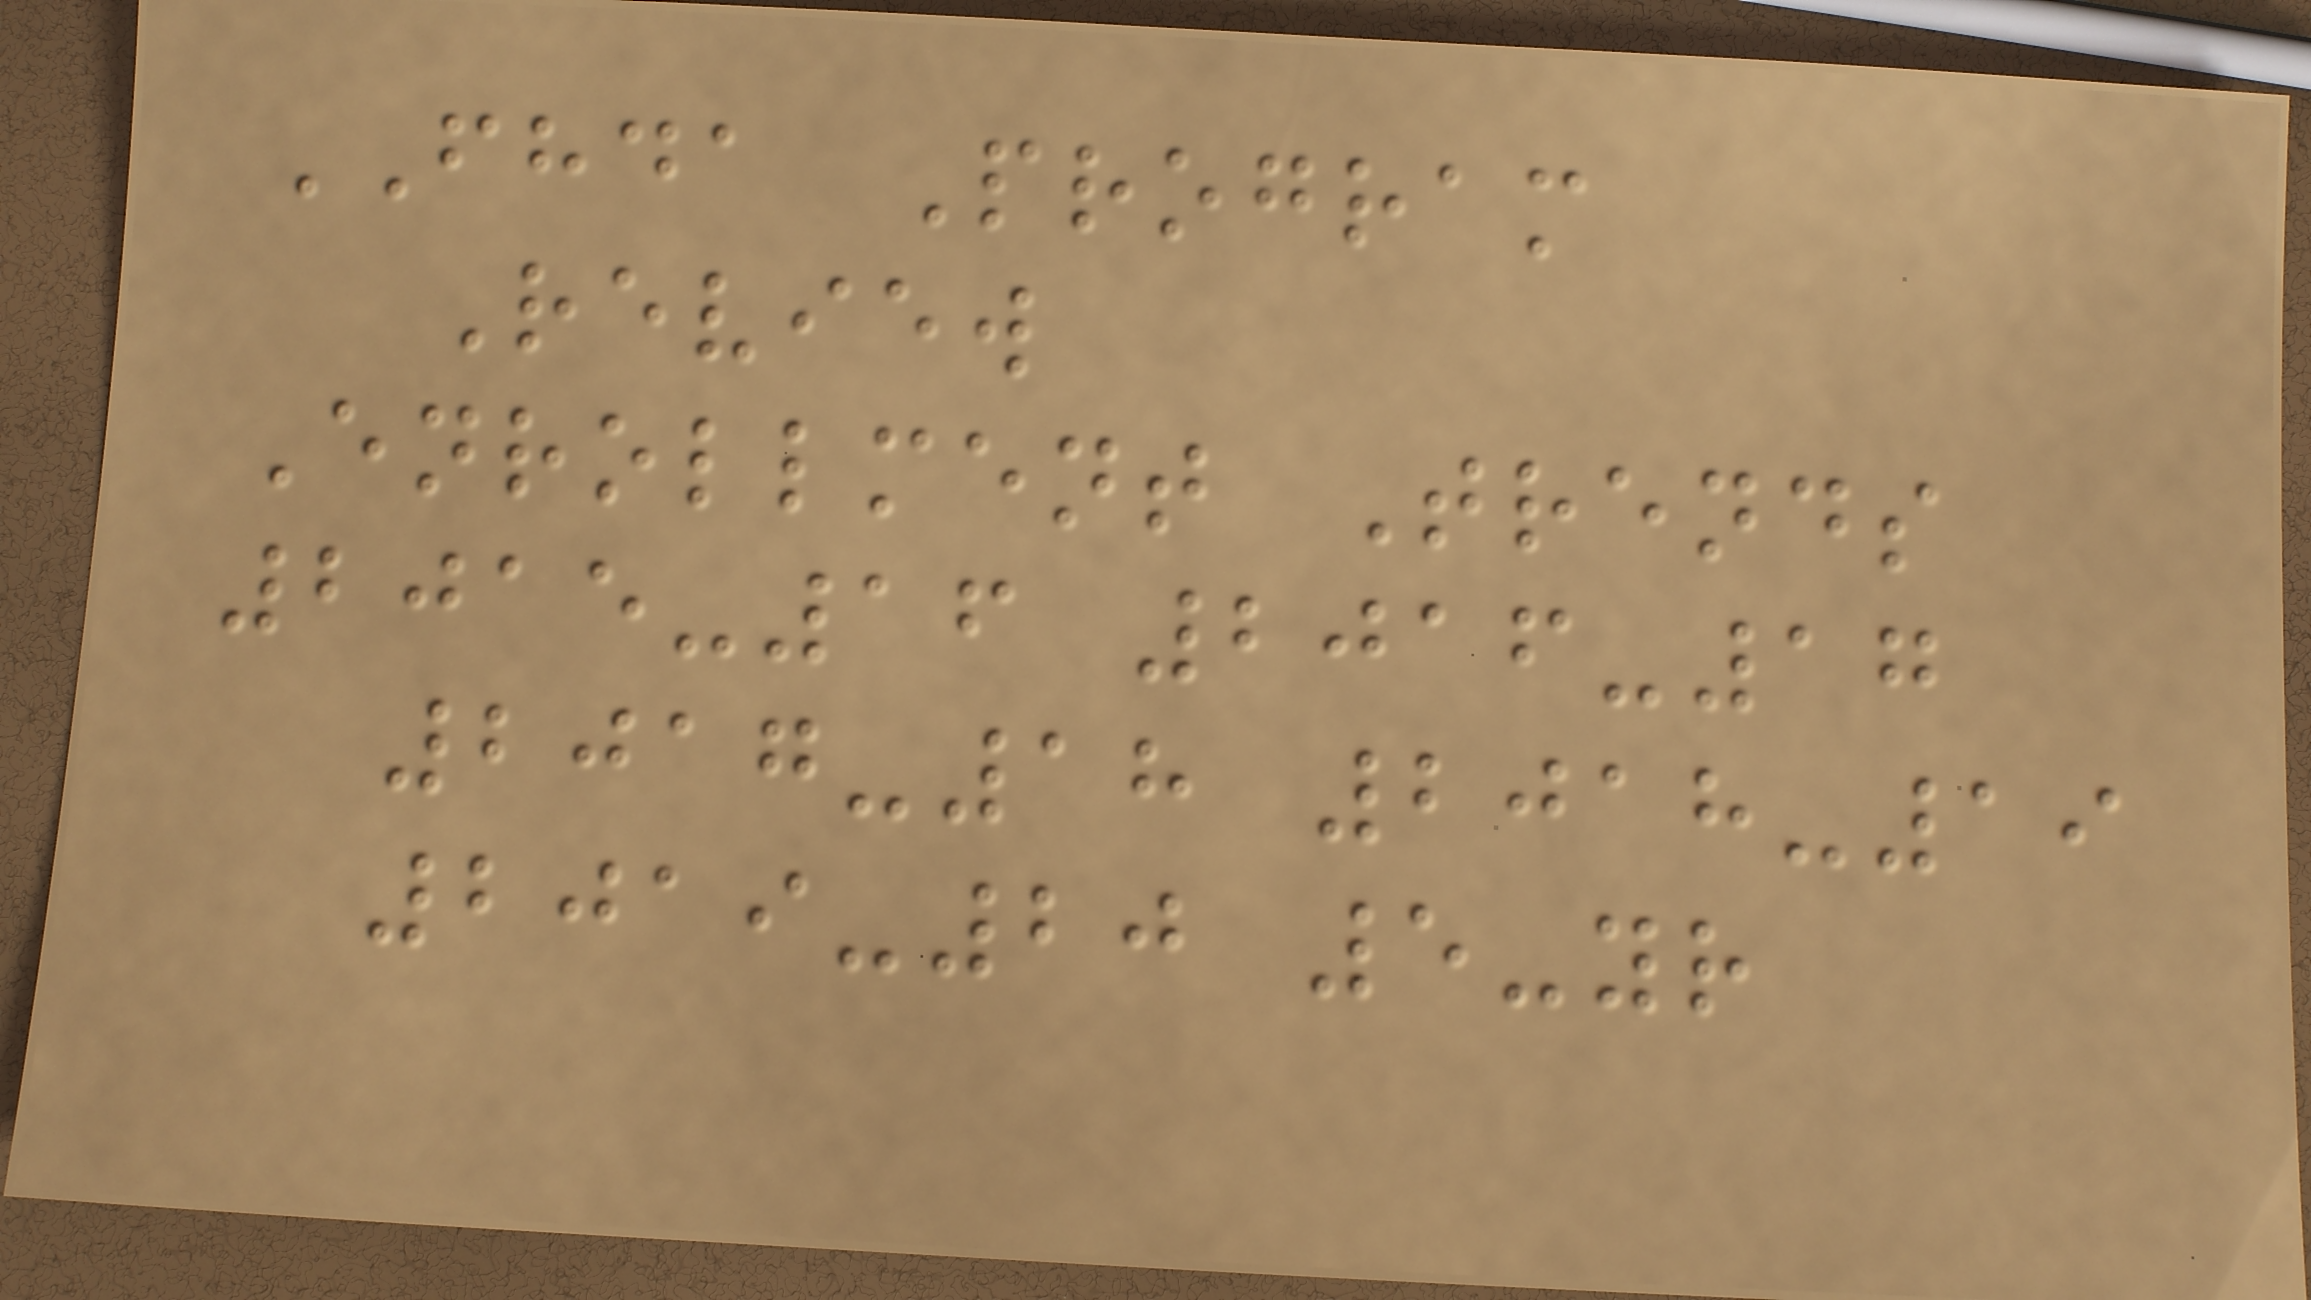FHDA Program
Review
Enrollment Trends
2015-16 2016-17
2017-18 2018-19
2019-20 5-yr
